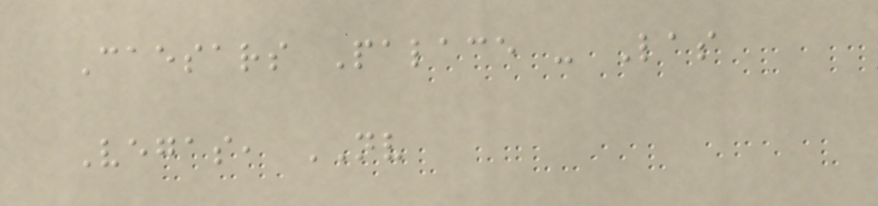Caesars Palace - Las
Vegas, NV
